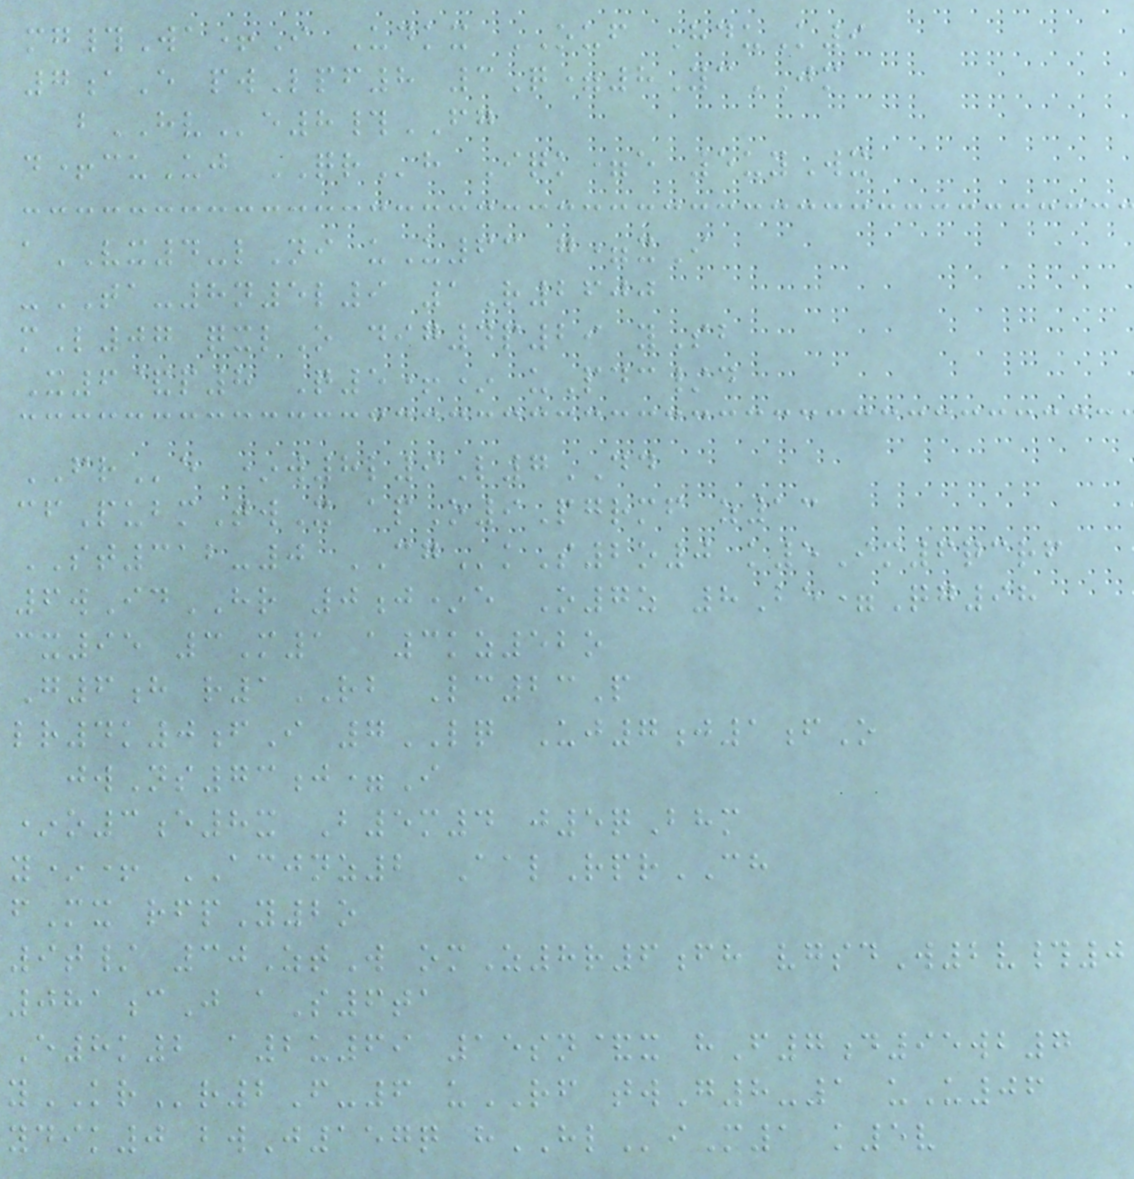mg#Wa+I Udkx OUF HduK9
7aE pwLpf8 3Q=8YcJM
bHVe8#FG
d+cuUj QRh Iqk=e 5uyWx
aVX4-lNi uU63 g=xI
-TA-8n5l9 1R2600
mL07 qxlO dig4p29 ySb
X6&p8 Q5+* uPdc/d
FRe *w8l9L7DD
cfPubmTwX apO9Pgrmf z13
ST312-0 CGkS2o0 k5Im6qcrf
6wIdHR 0j*e O7z 8Be=Qg98
cx95 3M1 a3kz52o
G6h r1RB Lc23P
lr4k0fI 7LQ Uj7j1fO
jwNs73j=I
*o3e8x B5m4 j5qBhm
y*+ ACJNZ2 AalRprCH
fMx rfpY2o
9t/ 30ZtW omZ8r6fh vgsdW2v#0
081cJ aS6ta
E8k2 a2u69 15sn&x hF7d95wb7
yKRr2F-6 uRF twG8-1 uU06
ydik0 bwJ157q hHLiM1 k5v
